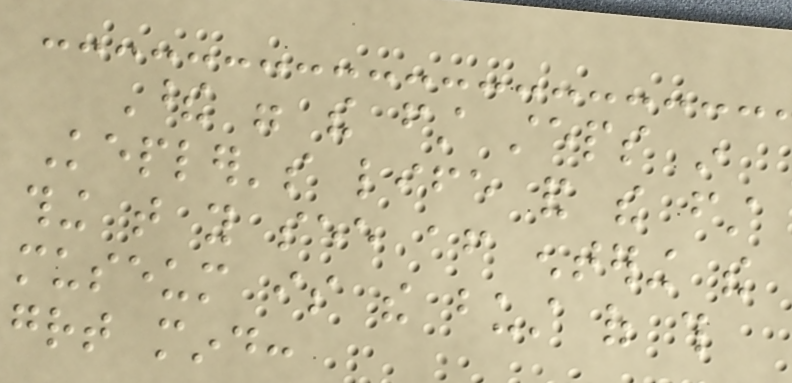These were the first steps in
Kepler's life and the first
thing that you see after entering the
museum is the bust of this
great mind:
